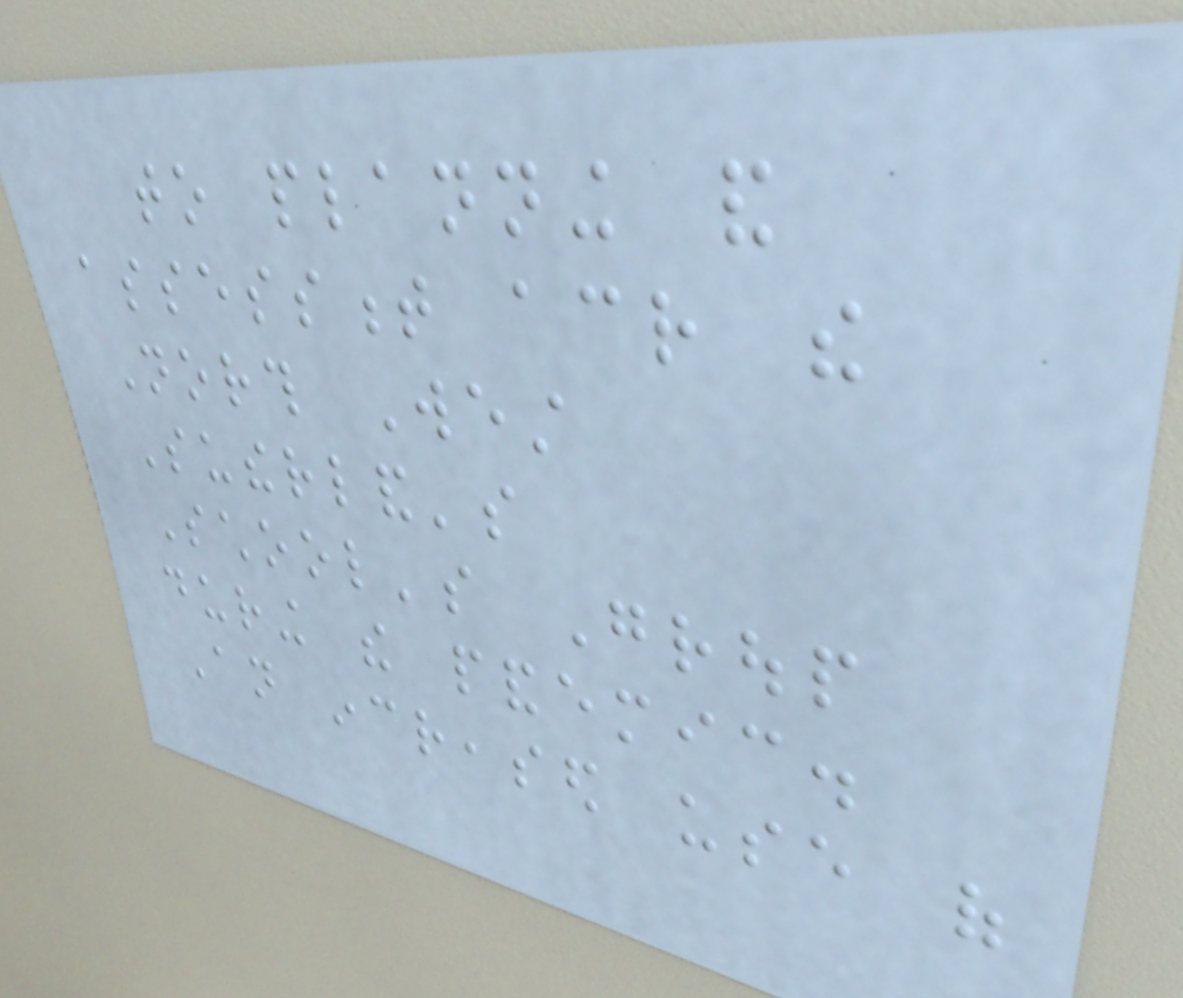to planning and
assessment across the
North West
Sutherland's
School's Group
during the pandemic.
An increased use of
